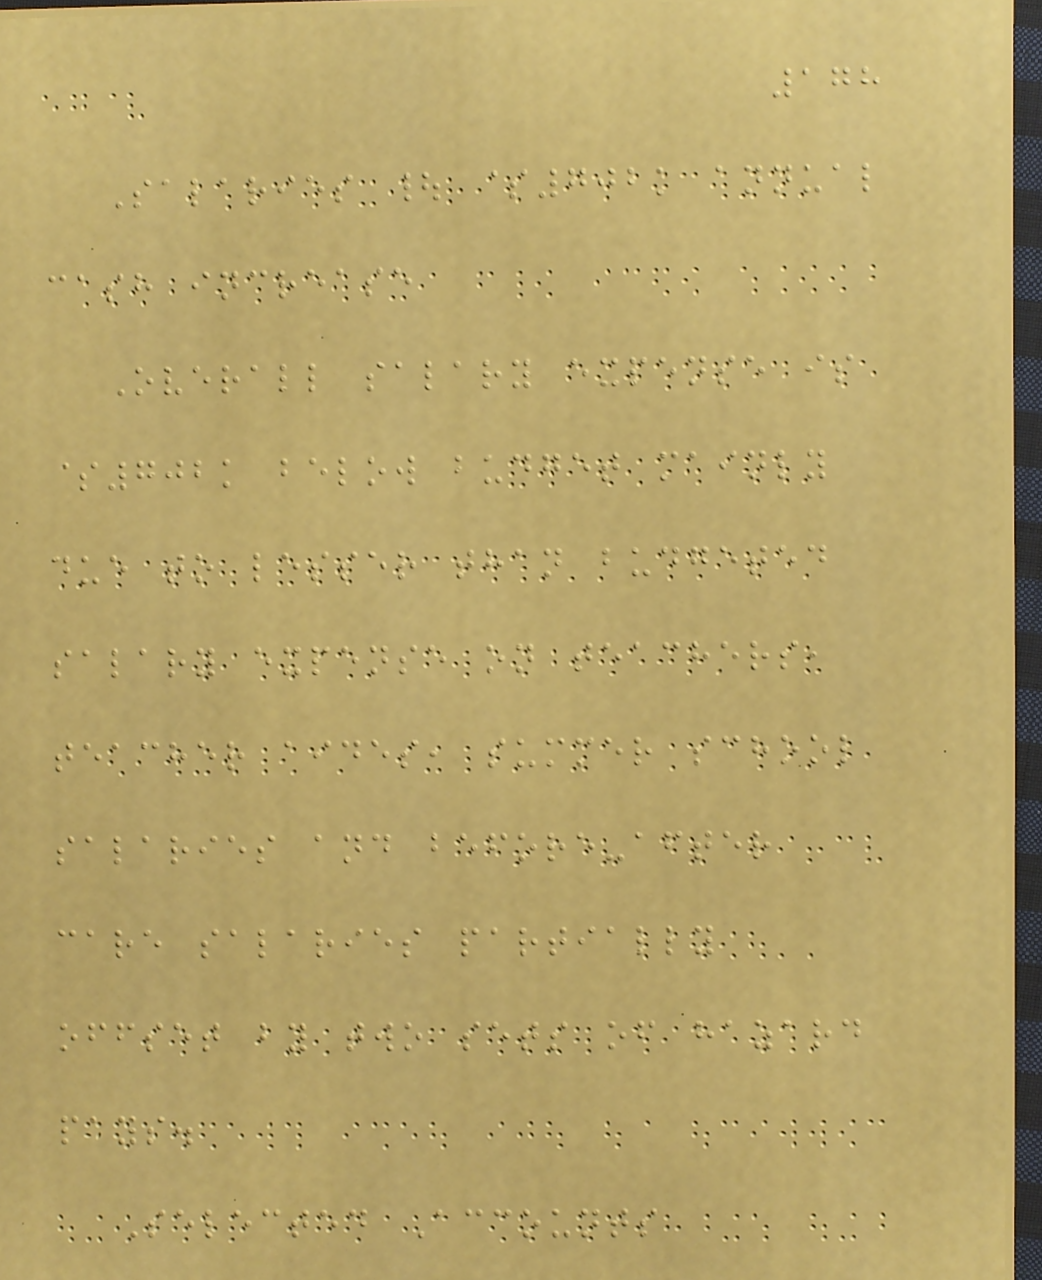178
Salaries | $702k annual
cash increase
Overall salary expense is
$702k below budget mainly
due to lesser than budgeted
salary expense on teachers,
teacher aides, summer school
salaries and before-after
care salaries partially
offset by two sets of hazard
pays.
Selected Accounts
